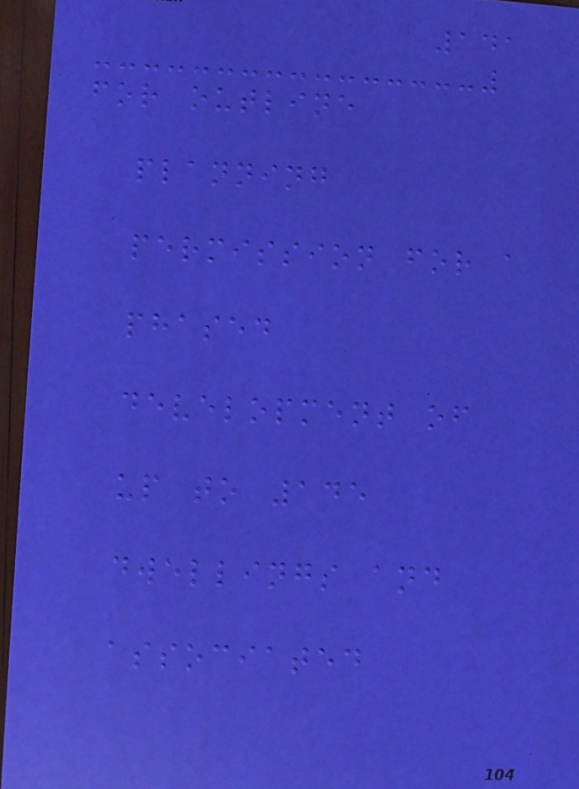141
for outline
planning
permission for a
phased
development of
up to 145
dwellings and
associated
